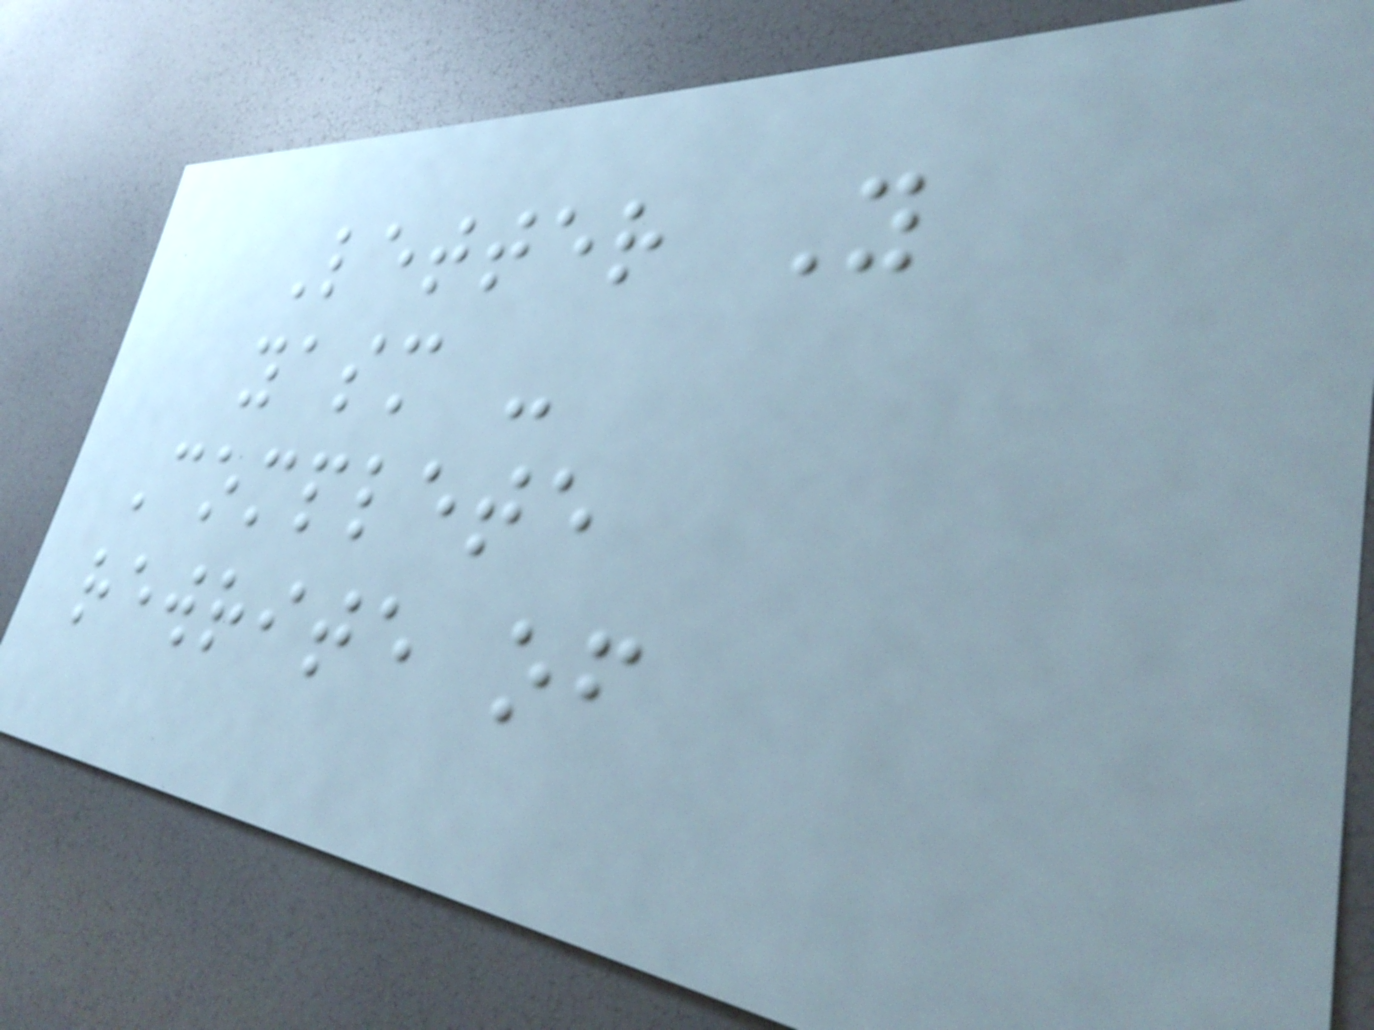Letter Y
yasm -
Complete
rewrite of
